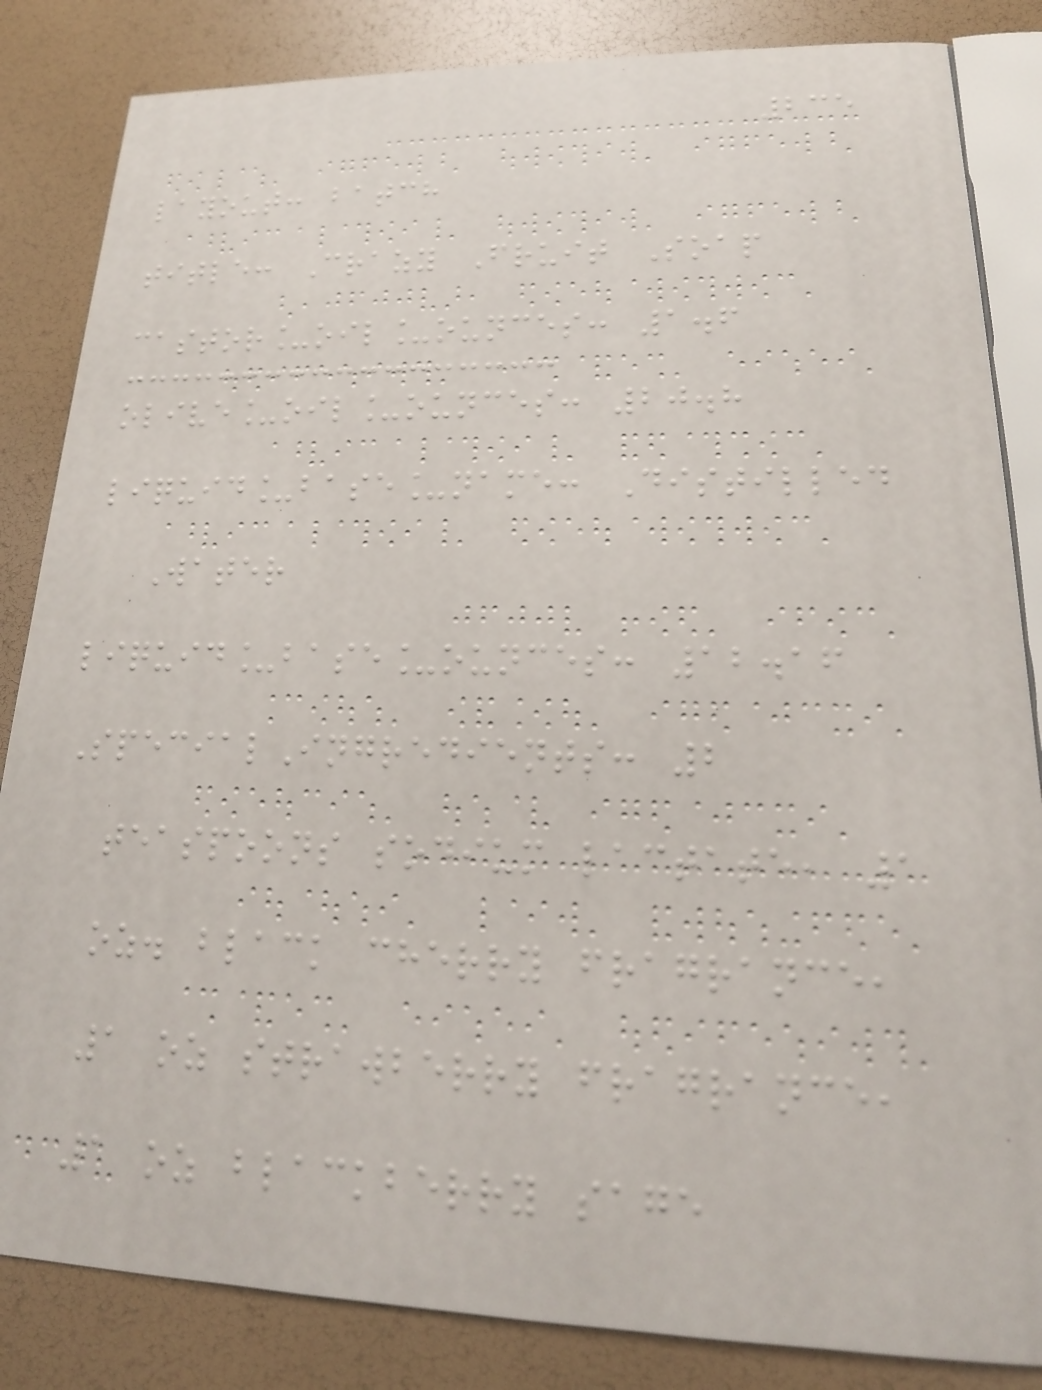235
layout: batch
title: Crazy Fruit Soap
castor_oil_ounces: 1.6
olive_oil_ounces: 20.8
liquid_base_name: Distilled
Water
liquid_base_ounces: 12.16
SpecialIngredients: 2
teaspoons sodium lactate, 1
oz. black cherry fragrance,
1 oz strawberry fragrance,
1 oz blackberry sage
